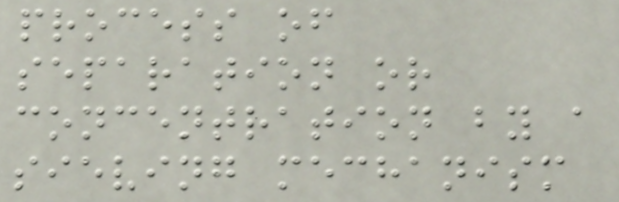process of
separation or
concentration by a
sieving mechanism
